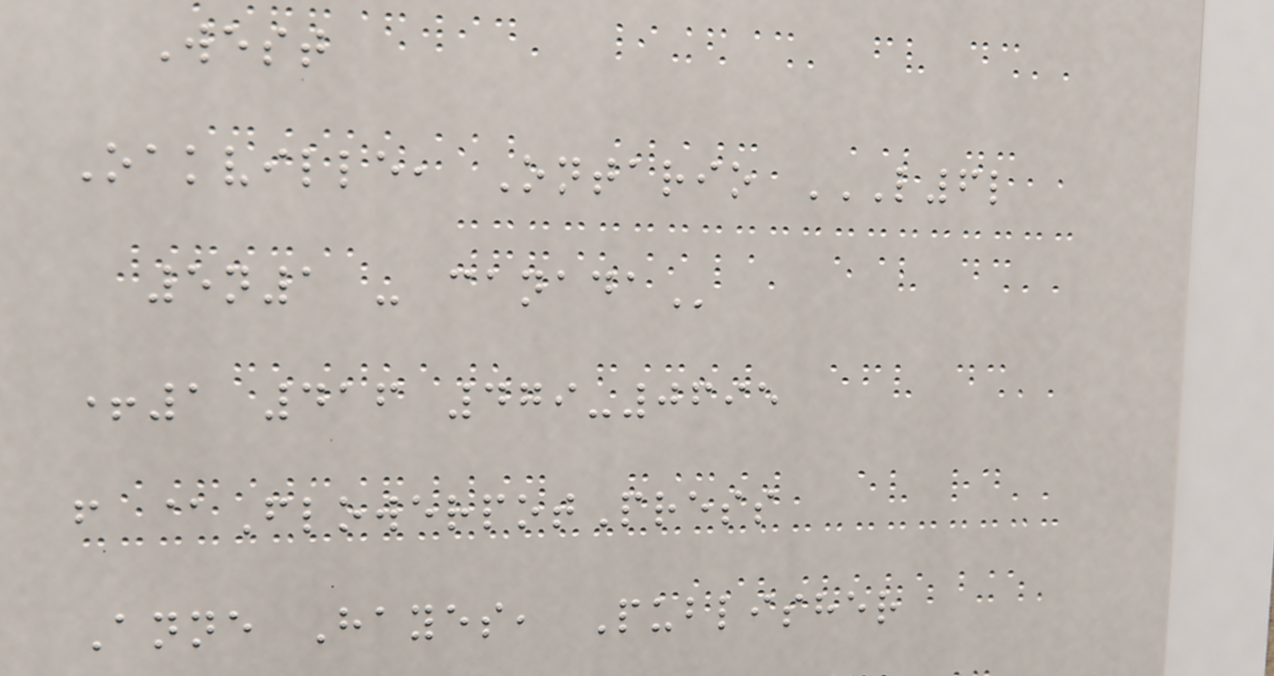West
Oakville, Ontario L6L
5N1 - CANADA
+1 416 479-0695
f @FlowerpotPress
Anne Hayes, Publisher
